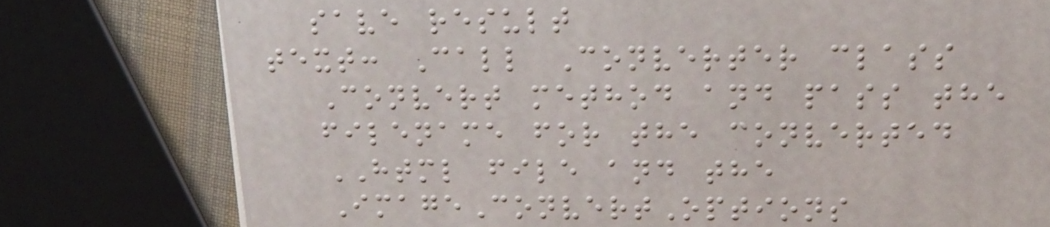save result
text: Call Converter class
Convert method and pass the
filename for the converted
HTML file and the
ImageConvertOptions
